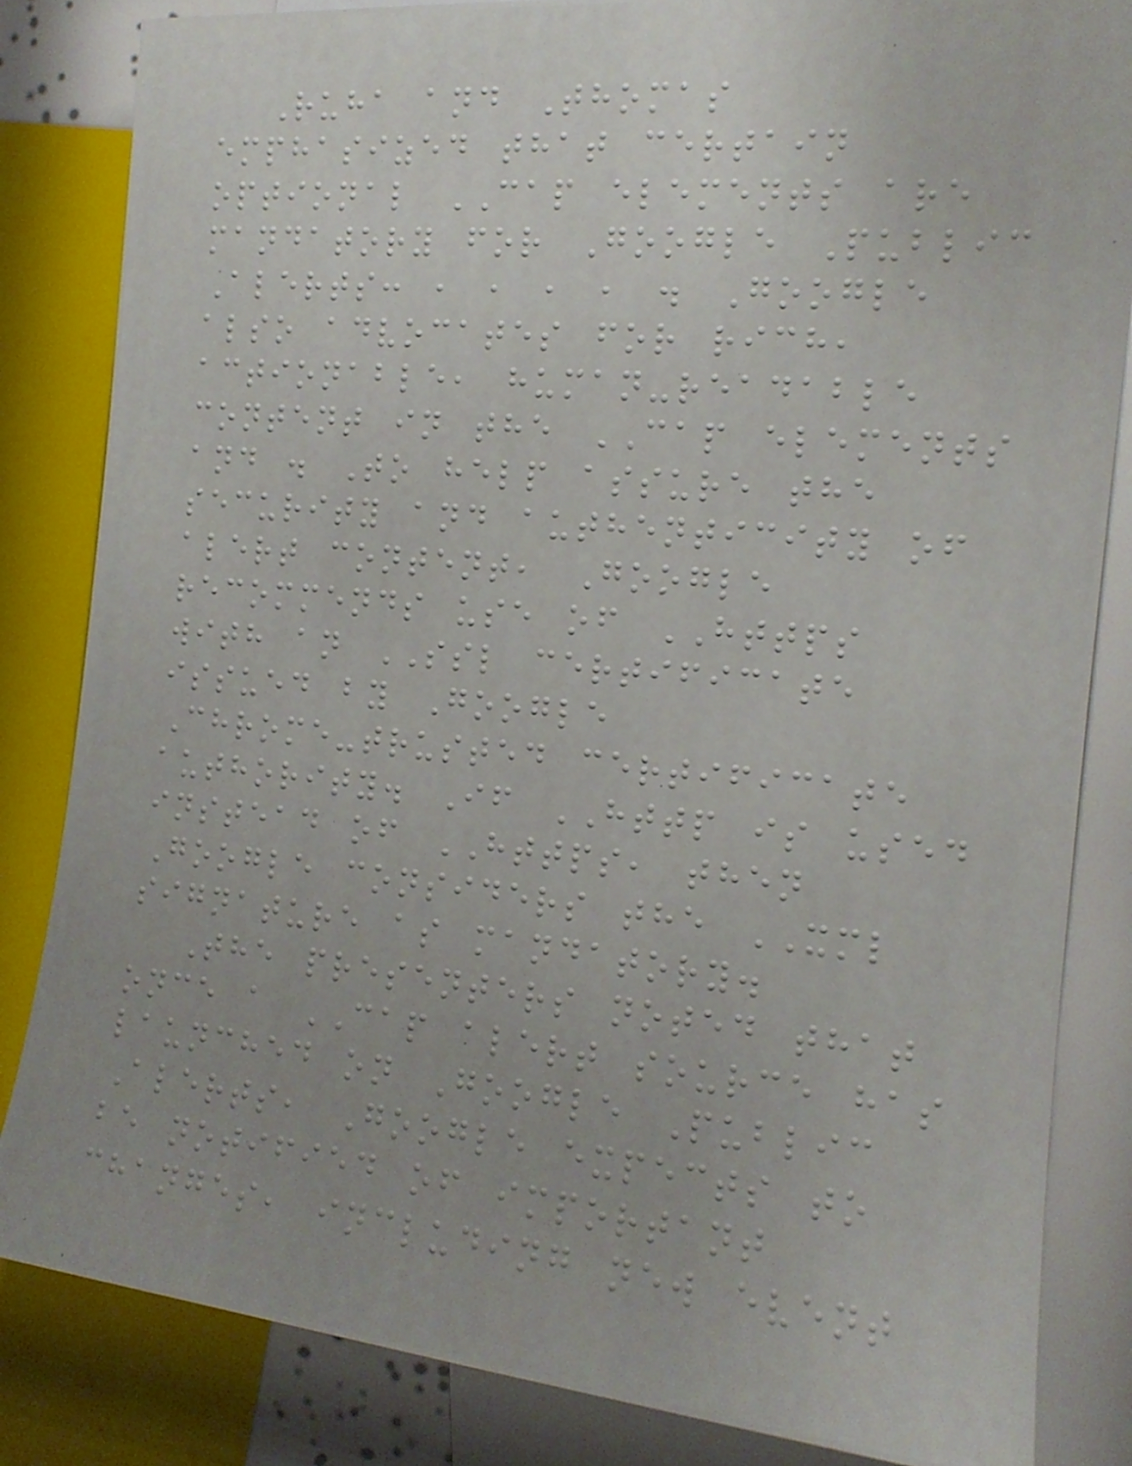Ruha and Thomas
emphasized that certain
optional CAP elements are
mandatory for Google Public
Alerts: , , , , . Google
also advocates for rich,
actionable, human-readable
content in the CAP elements
and . To help assure the
security and authenticity of
alert content, Google
recommends use of HTTPS
with an SSL certificate
issued by Google
Chrome-trusted certificate
authority. If HTTP is used
instead of HTTPS, then
Google considers the XML
signature as mandatory.
The presenters noted that
once a CAP alert source has
launched on Google Public
Alerts, Google expects to
be notified of important
changes, including new event
